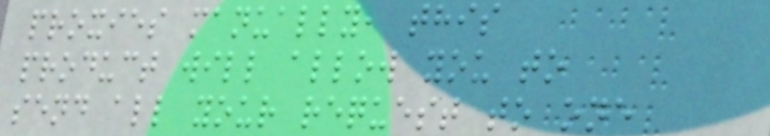proxies manually, this
product will allow you to
send all your request to one
